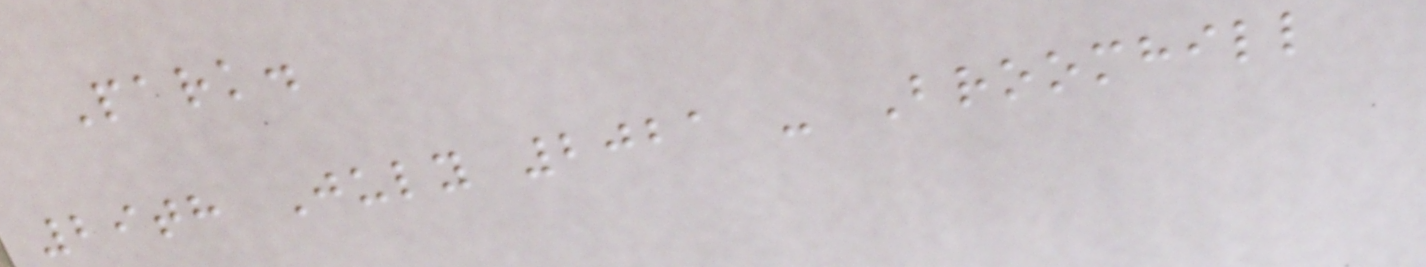Park.
29th July 2021 - Broomhill
